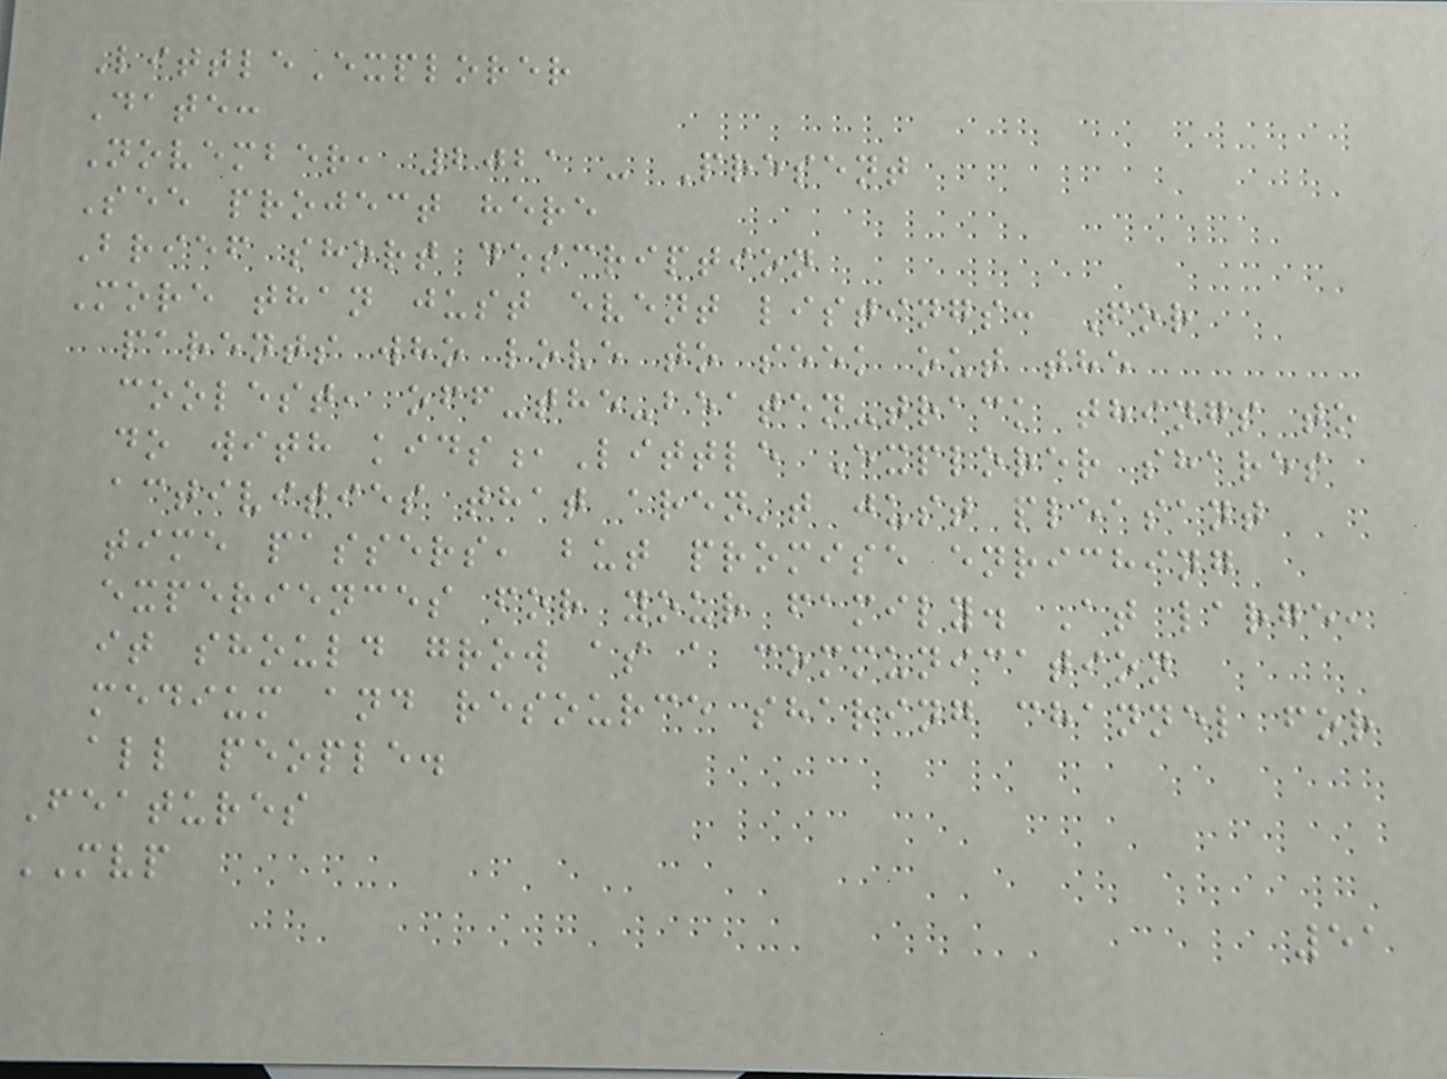LittleExplorer
Date:
November, 2021 - Present
See project here
Brief short description
More than just event listings: For
parents who love to seek out the
coolest, off-the-beaten-track things to
do with kids,Little Explorer shares
activities that aren't just pleasant
time passers, but promise enriching
experiences for your family. At large,
it should grow as a communication
medium and resource sharing channel for
all people.
Features
MVP
51
